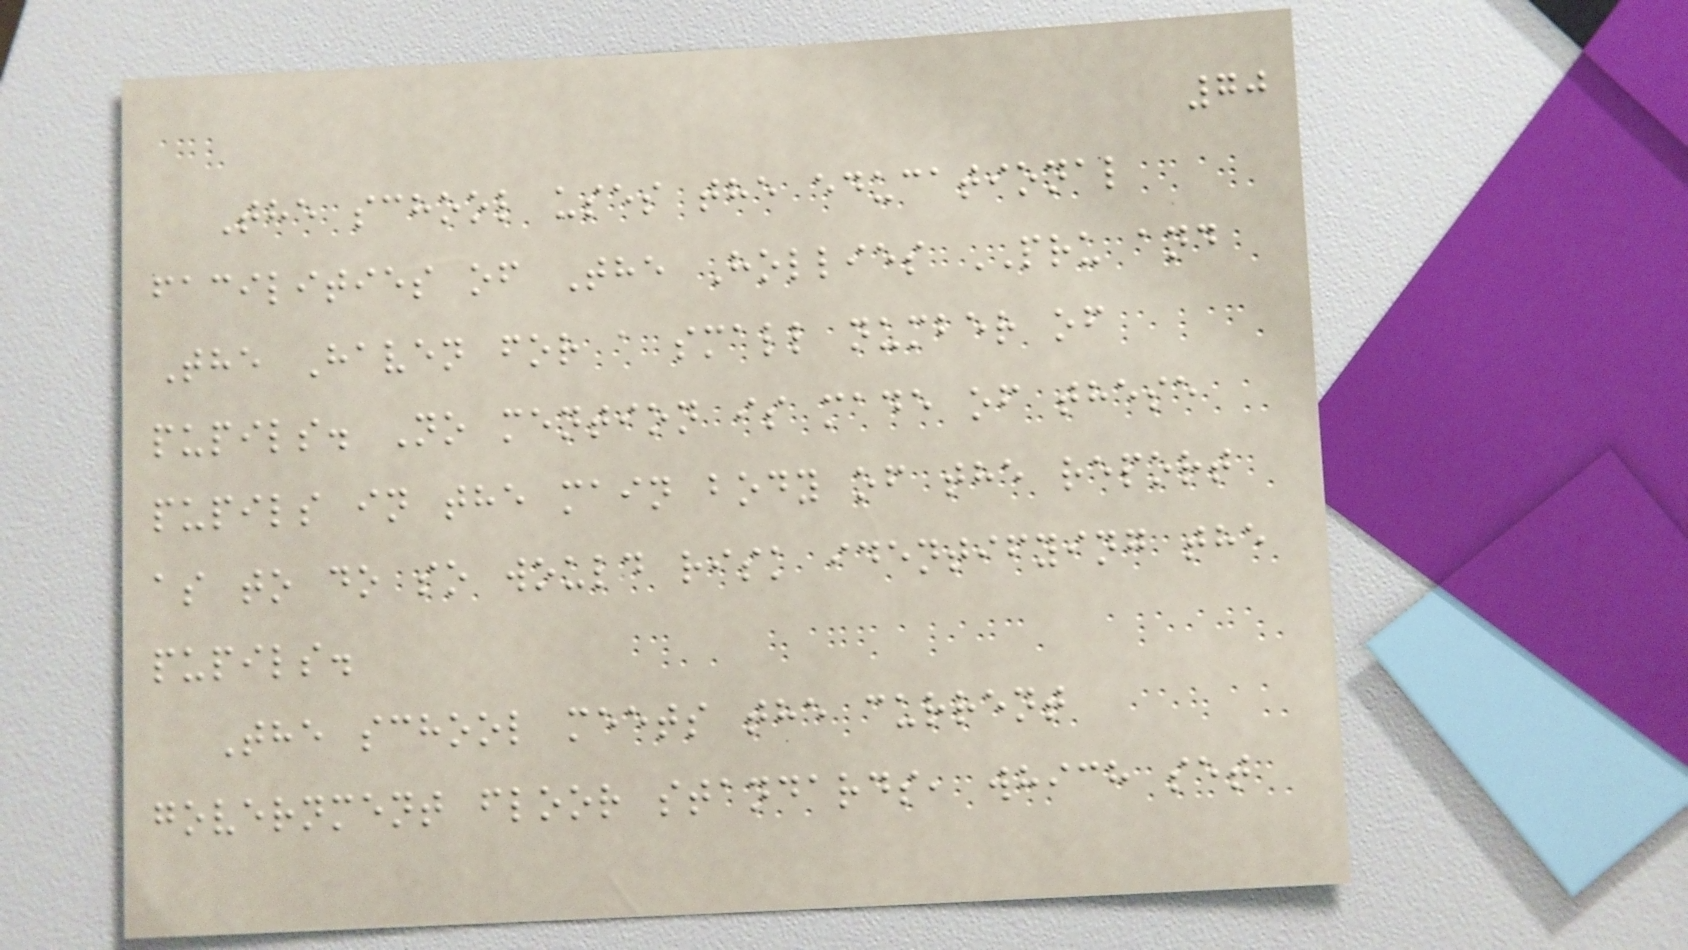70
The school uses the educational
facilities of The Hollies PRU and
The Haven for a small number of
pupils. No mention is made of these
pupils in the main body of the report
as to do so would risk identifying the
pupils.
The school meets the current
government floor standards, which set
